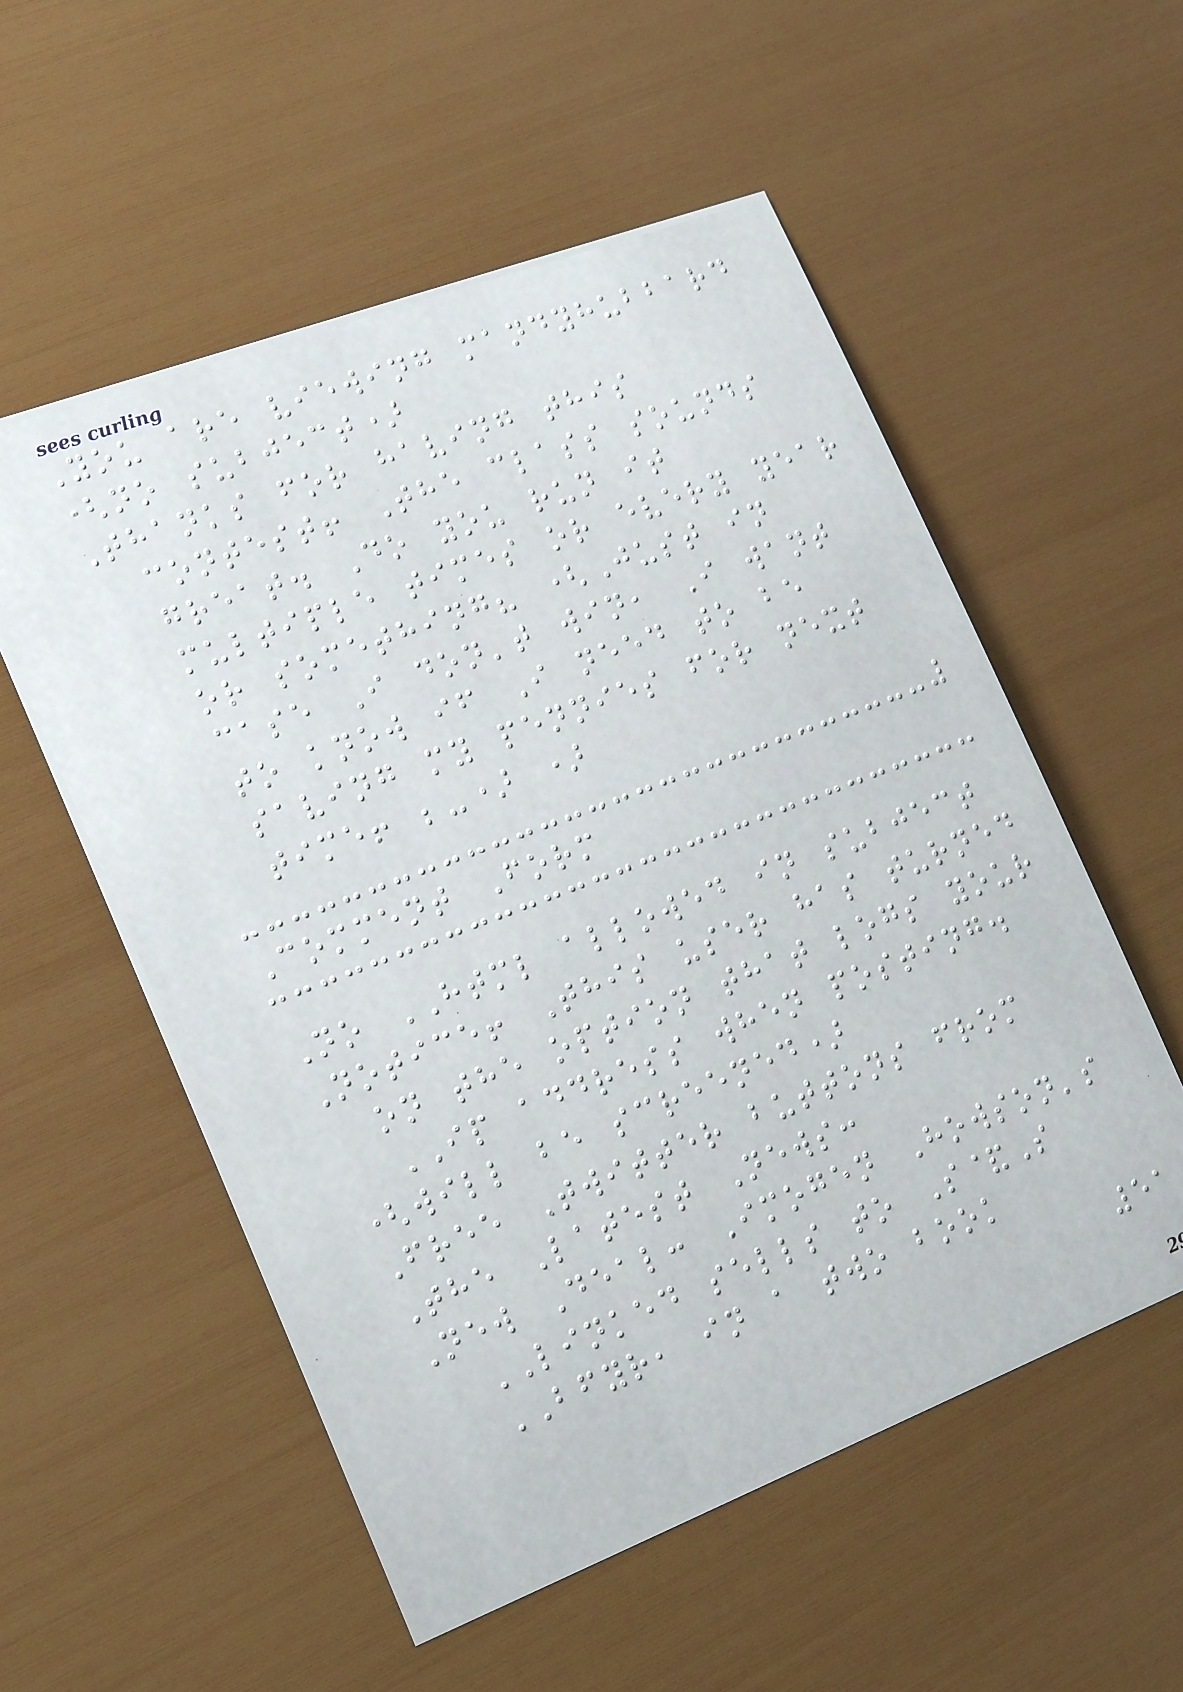You are viewing mandyhubbard
(no subject)
Thanks for having this
contest! The class sounds
great. Do you run it
multiple times or every year
or something? (Just in
case I don't win, I want
to know if I need to be
saving my pennies for next
time! ;-) )
Comment Form
No HTML allowed in subject
Notice! This user has turned
on the option that logs your
IP address when posting.
(will be screened)
Free Twitter buttons from
The Latest News:
New Deal: Imogen Howson's
LINKED sells to S&S
BFYR, in a two book
51
